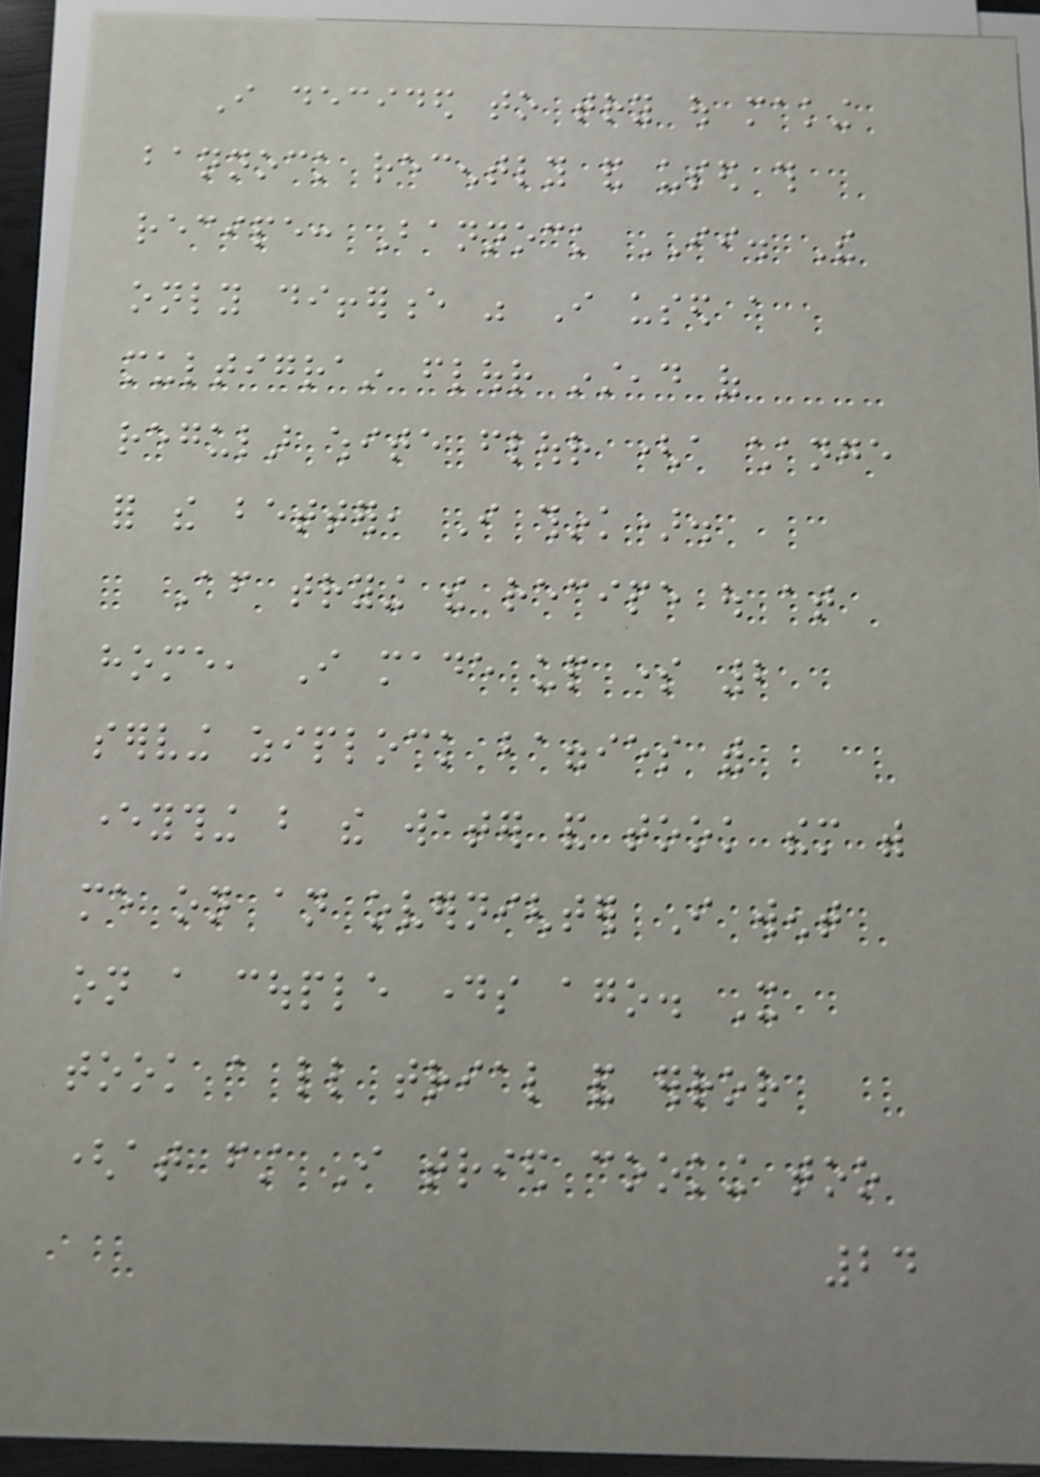I decided to try out making
bannock recently and used this
recipe: Bannock II. The
only difference was I used a
multigrain flour instead of
regular white flour (a change
for the better, I think).
After trying the recipe out at
home, I made up some 2
serving ziplock baggies with
everything but the water and took them with
me on an overnighter I went
on a couple days ago. It
took a little trial and error
(at first I tried cooking too
24
